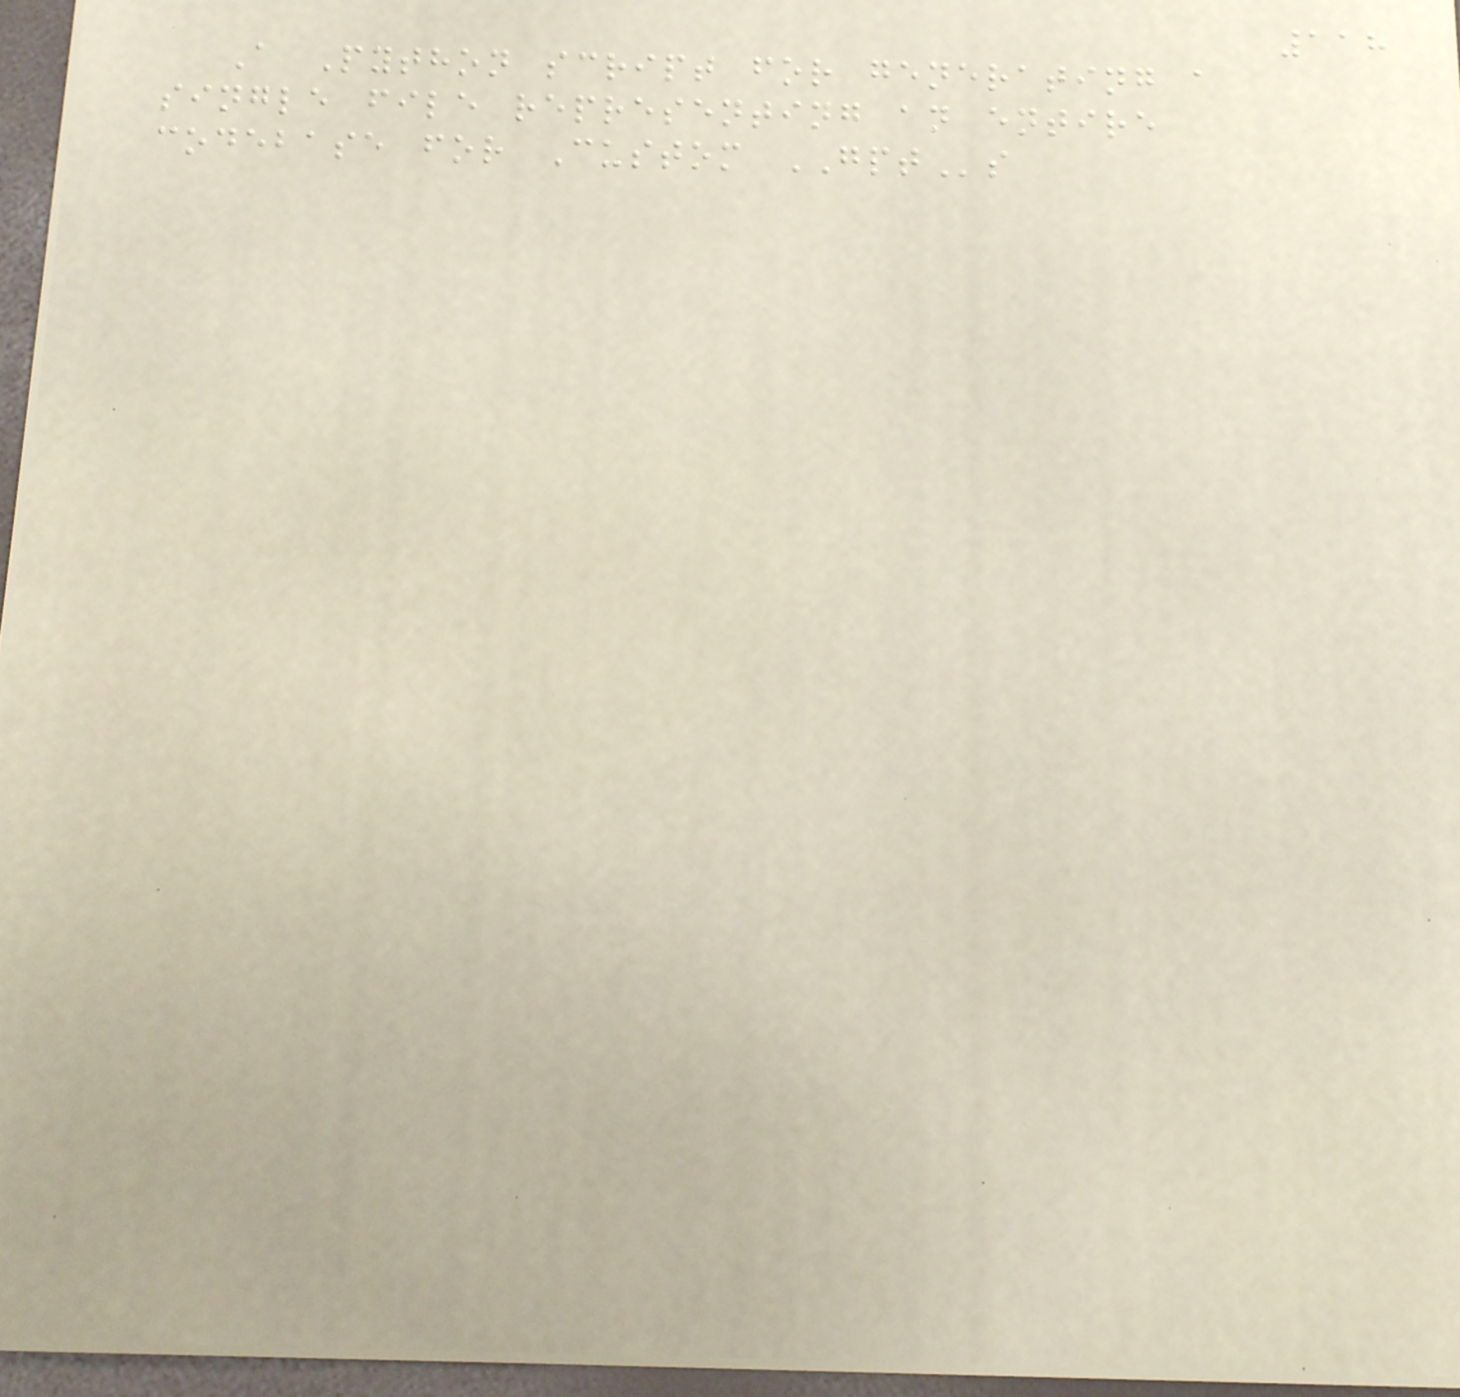118
A Python script for generating a
single file representing an entire
codebase for Custom GPTs
